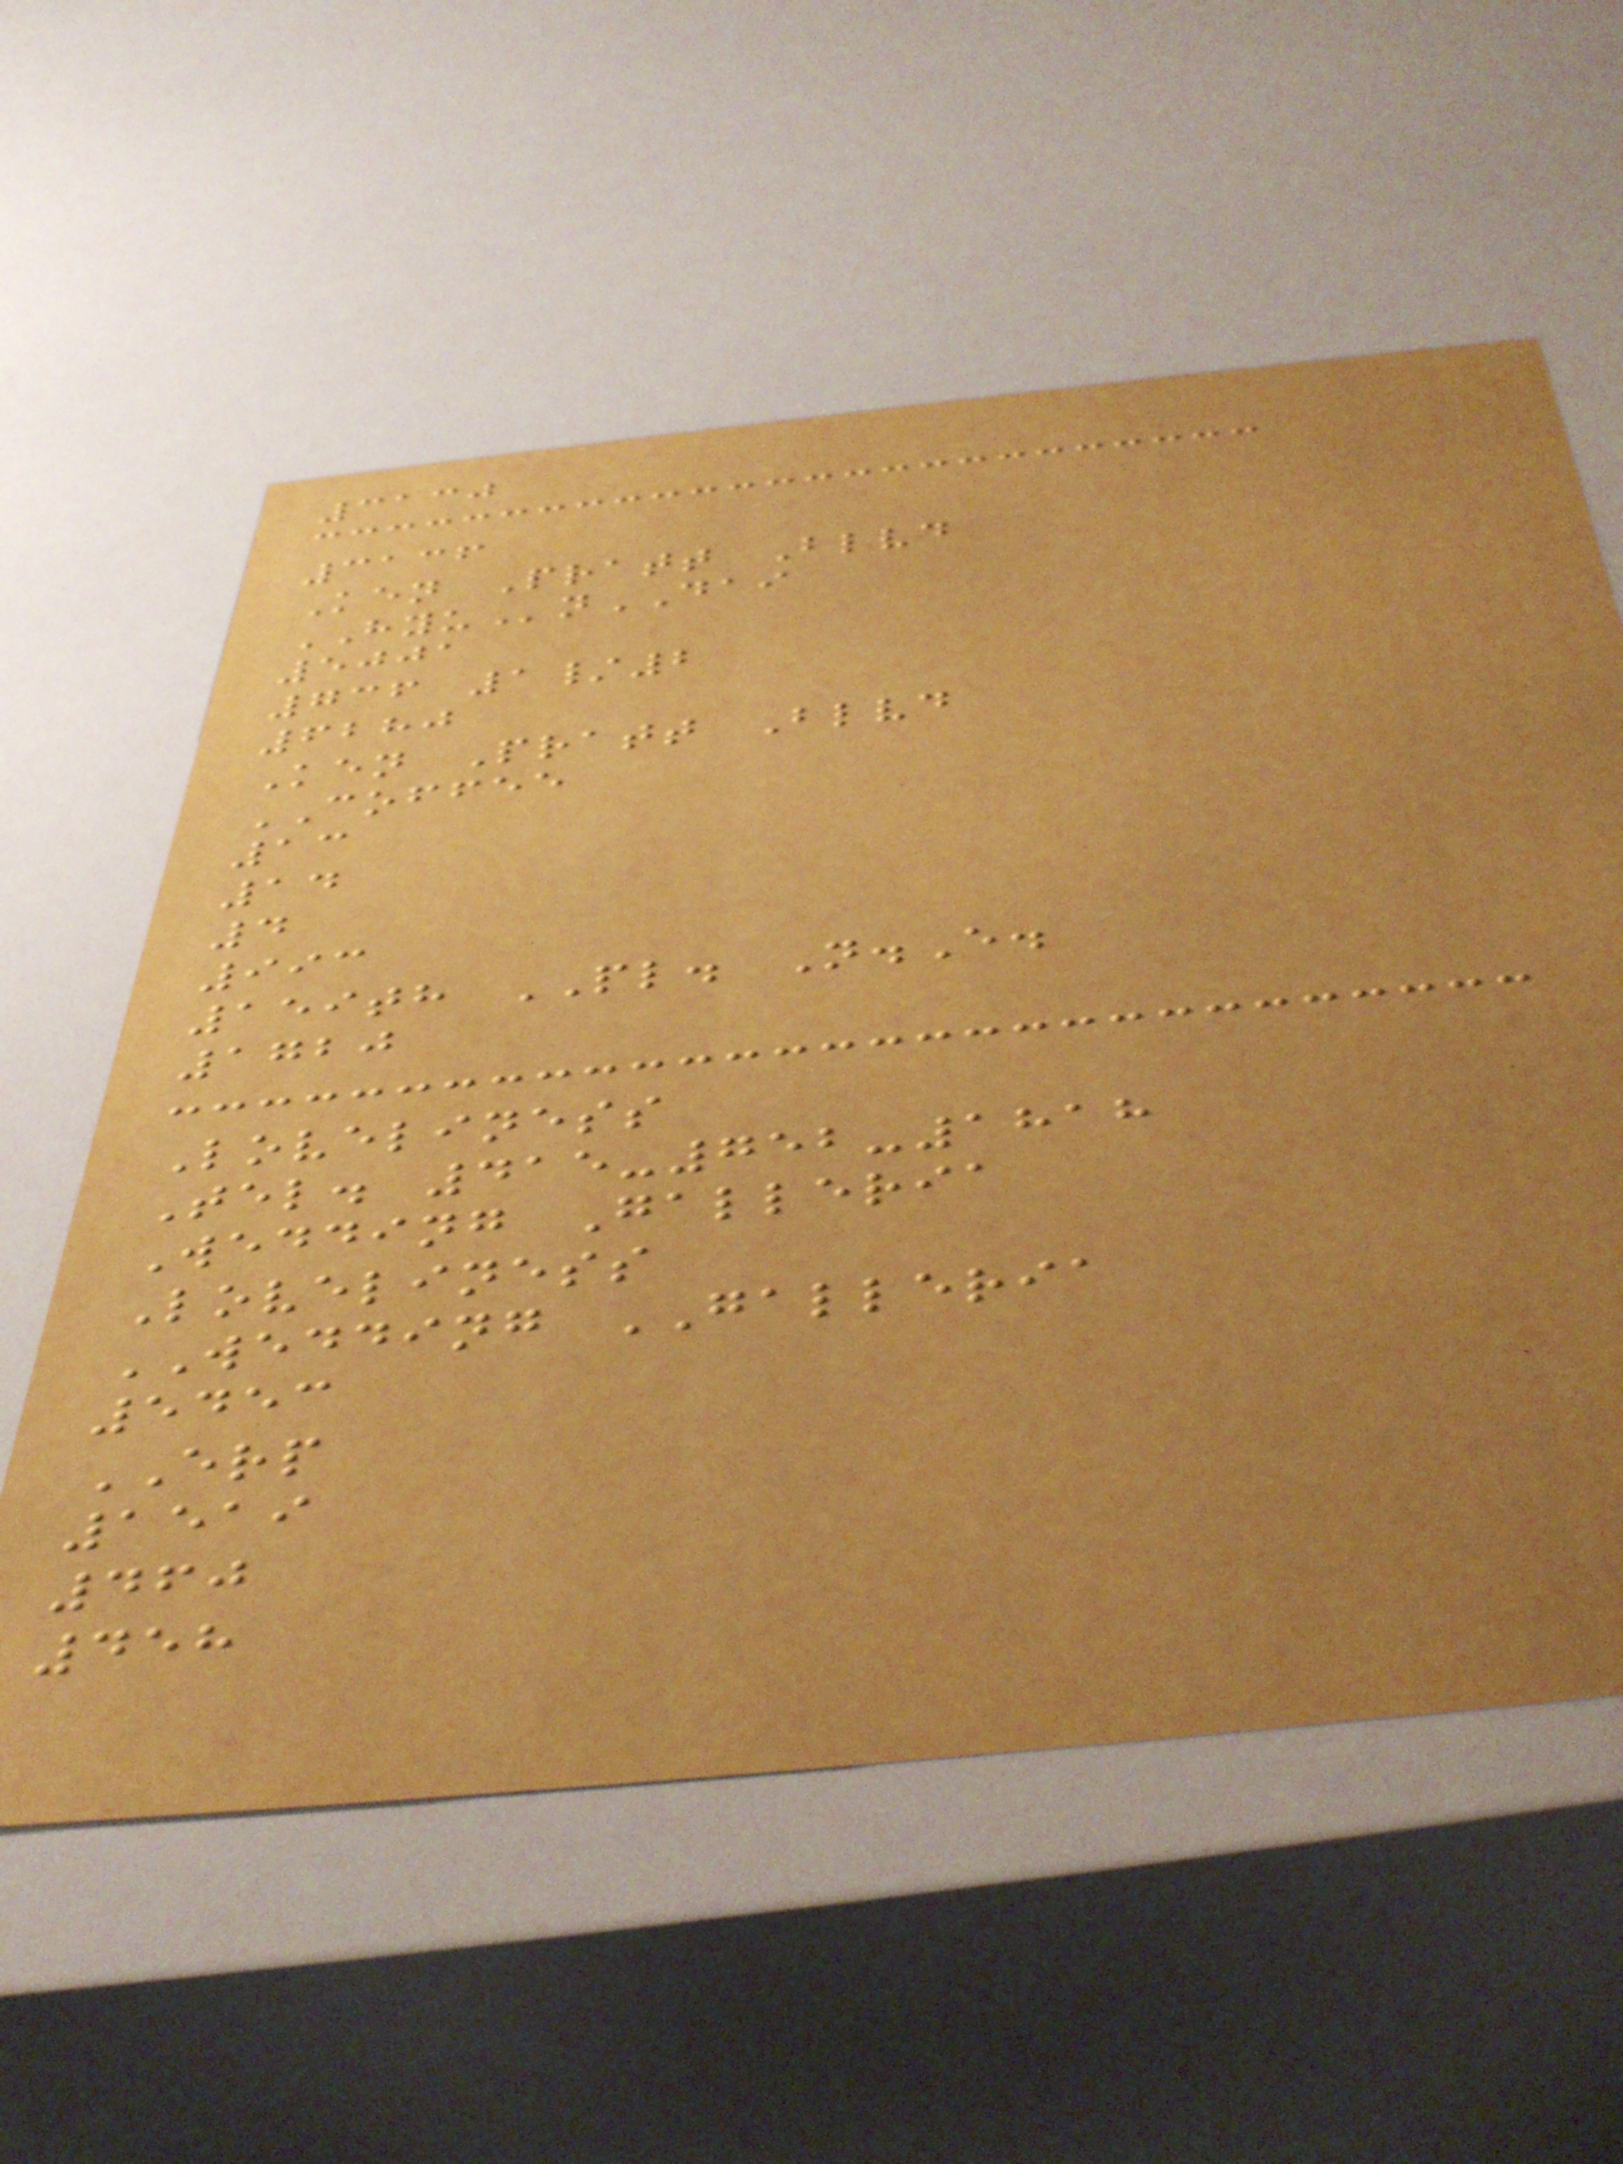3130
3136
Ken Pratt Blvd
HYUnDAI
5001
736 1/2
6280
Ken Pratt Blvd
COFFEE
13
14
4
993
159th PL. N.E.
1720
Loveliness
Tel. 415-752-1818
Wedding Galleria
Loveliness
WEDDING GALLERIA
5453
ERP
1519
460
458
